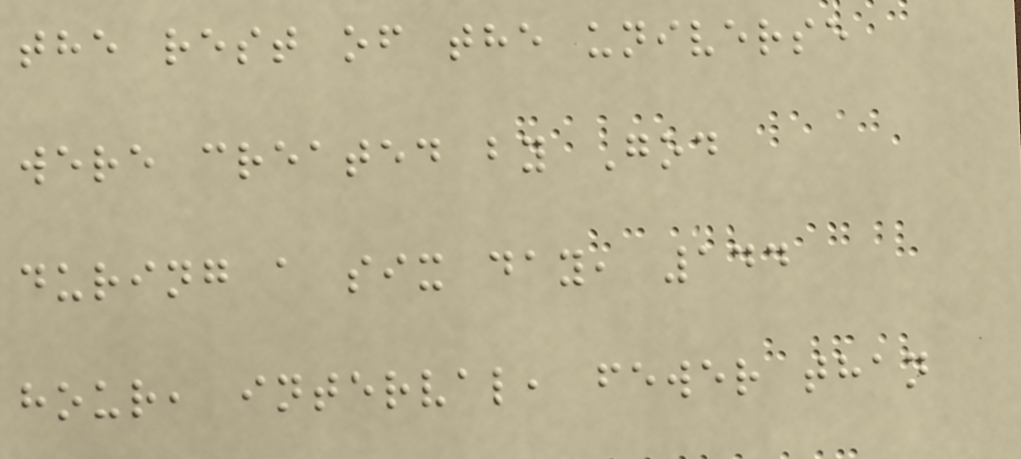the rest of the universe
were created by God
during a six day, 144
hour, interval, fewer than
